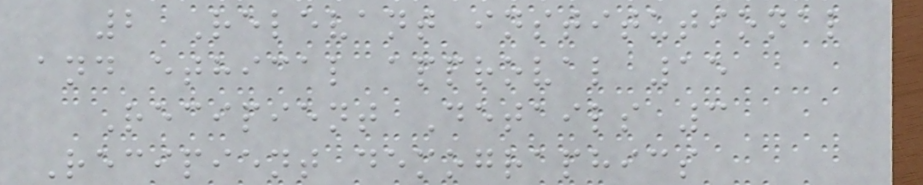2 Relevant institutional
and ethical approval 15
Recipient Details 3
Recipient demographics
